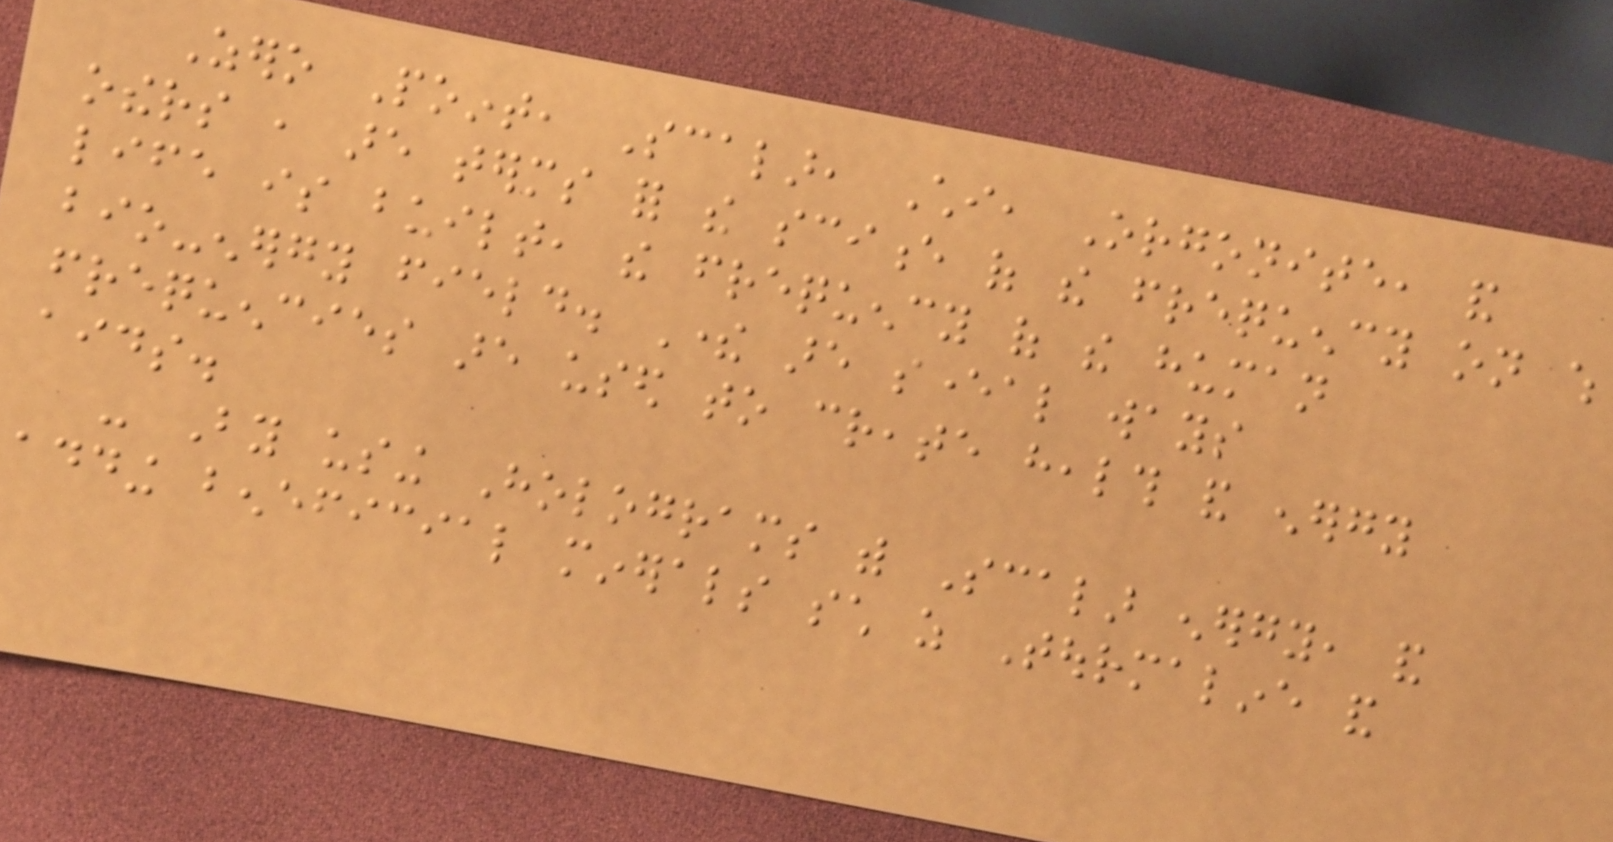Zero Point, Scalar, Chi, Orgonite, and
others , are terms for the science of the frequency on which
life is built, the frequency of the human
bio-energy field. There are several ways
frequencies are used to create health and energy
aids.
- By using Holograms with Scalar energy, and
adding beneficial minerals such as Tourmaline and
